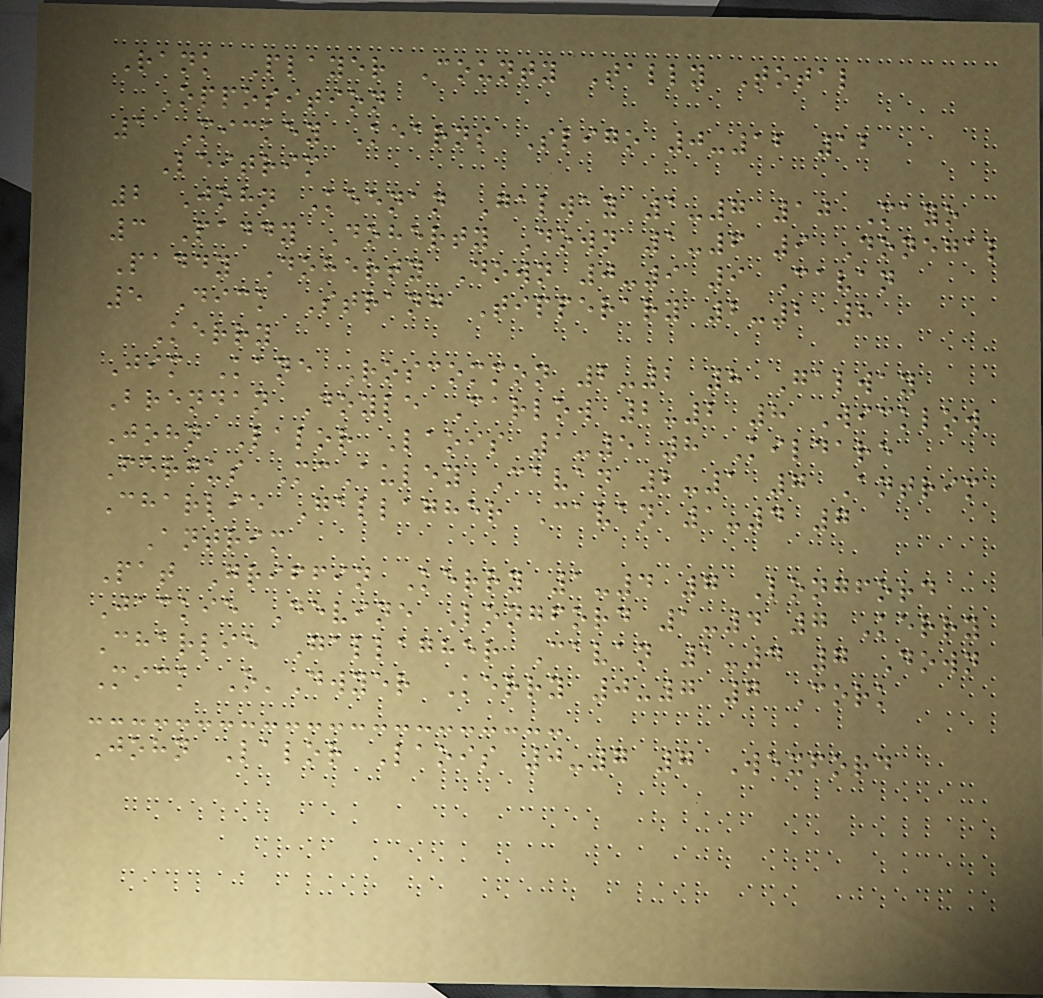Rank Player County Tally Total
Opposition
1 Mickey Kearns Sligo 0-12 12
Leitrim
2 John Keenan Galway 1-7 10 Mayo
3 Paddy Doherty Down 1-6 9 Donegal
Paddy Doherty Down 0-9 9 Cavan
5 Dick Strang Tipperary 2-2 8
Kerry
Jim Kane Roscommon 2-2 8 Galway
Brendan Doyle Carlow 2-2 8 Wicklow
John Lalor Laois 1-5 8 Kildare
Fergus McAuley Cavan 2-1 7 Antrim
Charlie Gallagher Cavan 1-4 7
Antrim
Pat Griffin Kerry 1-4 7 Longford
Jackie Devine Longford 1-4 7 Kerry
Charlie Gallagher Cavan 1-4 7 Down
Mick O'Dwyer Kerry 0-7 7 Cork
John Lalor Laois 0-7 7 Wexford
